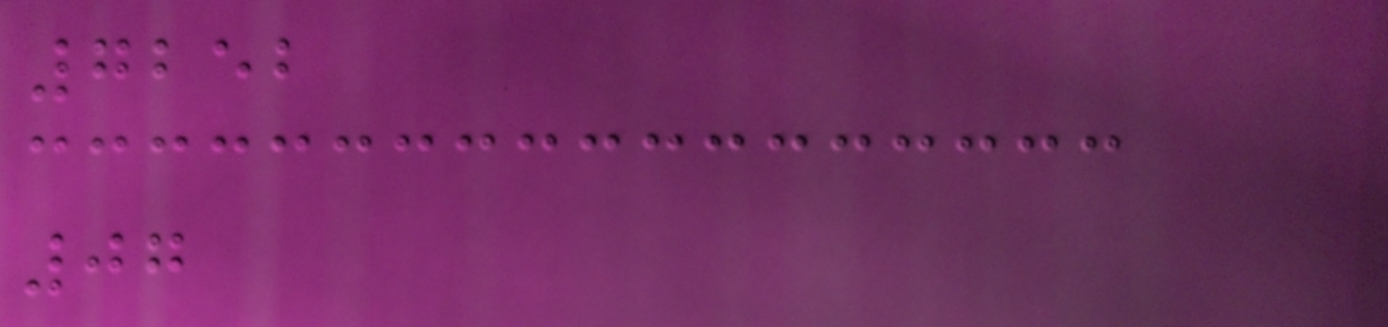7252
07
